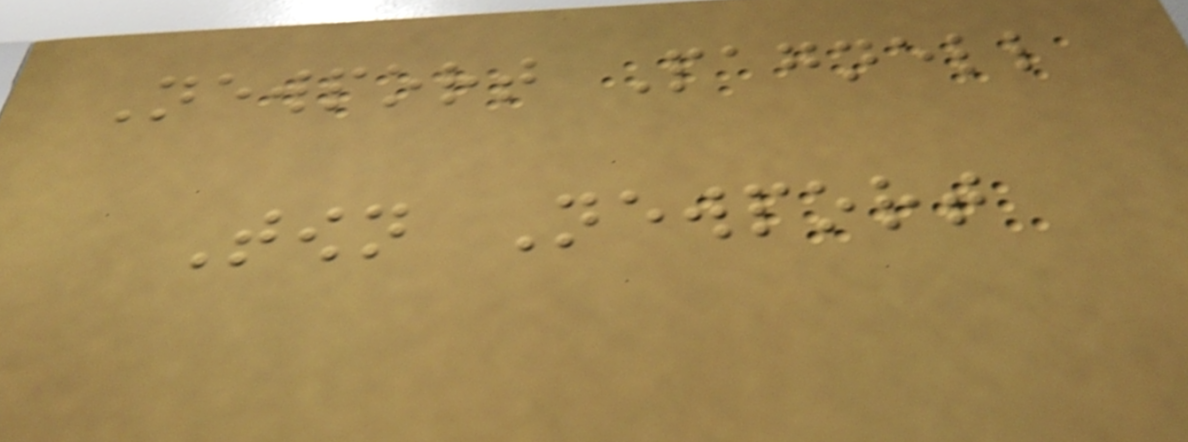Newport Pagnell
Town Newport
